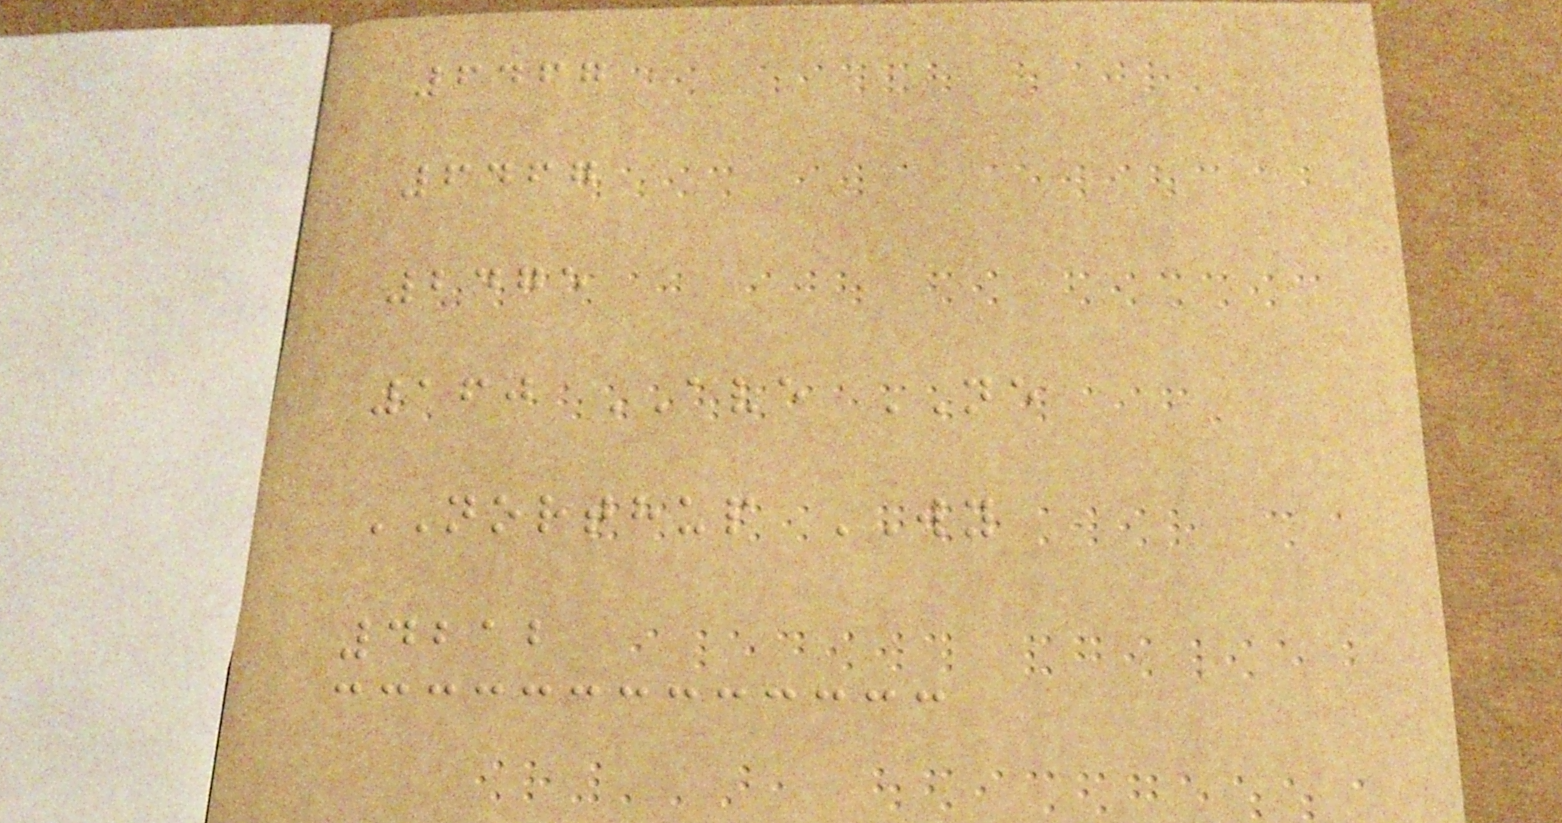6467
6467
2475
160 AVE NE
NORTHUP WY
4212
